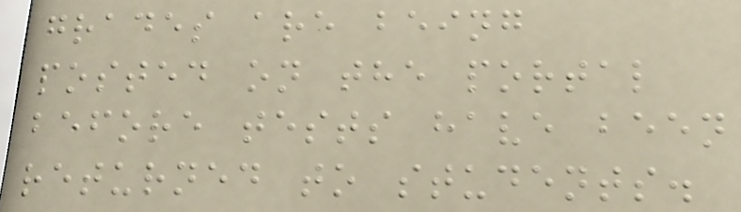grades are being
posted on the portal
before tests have been
returned to students.
